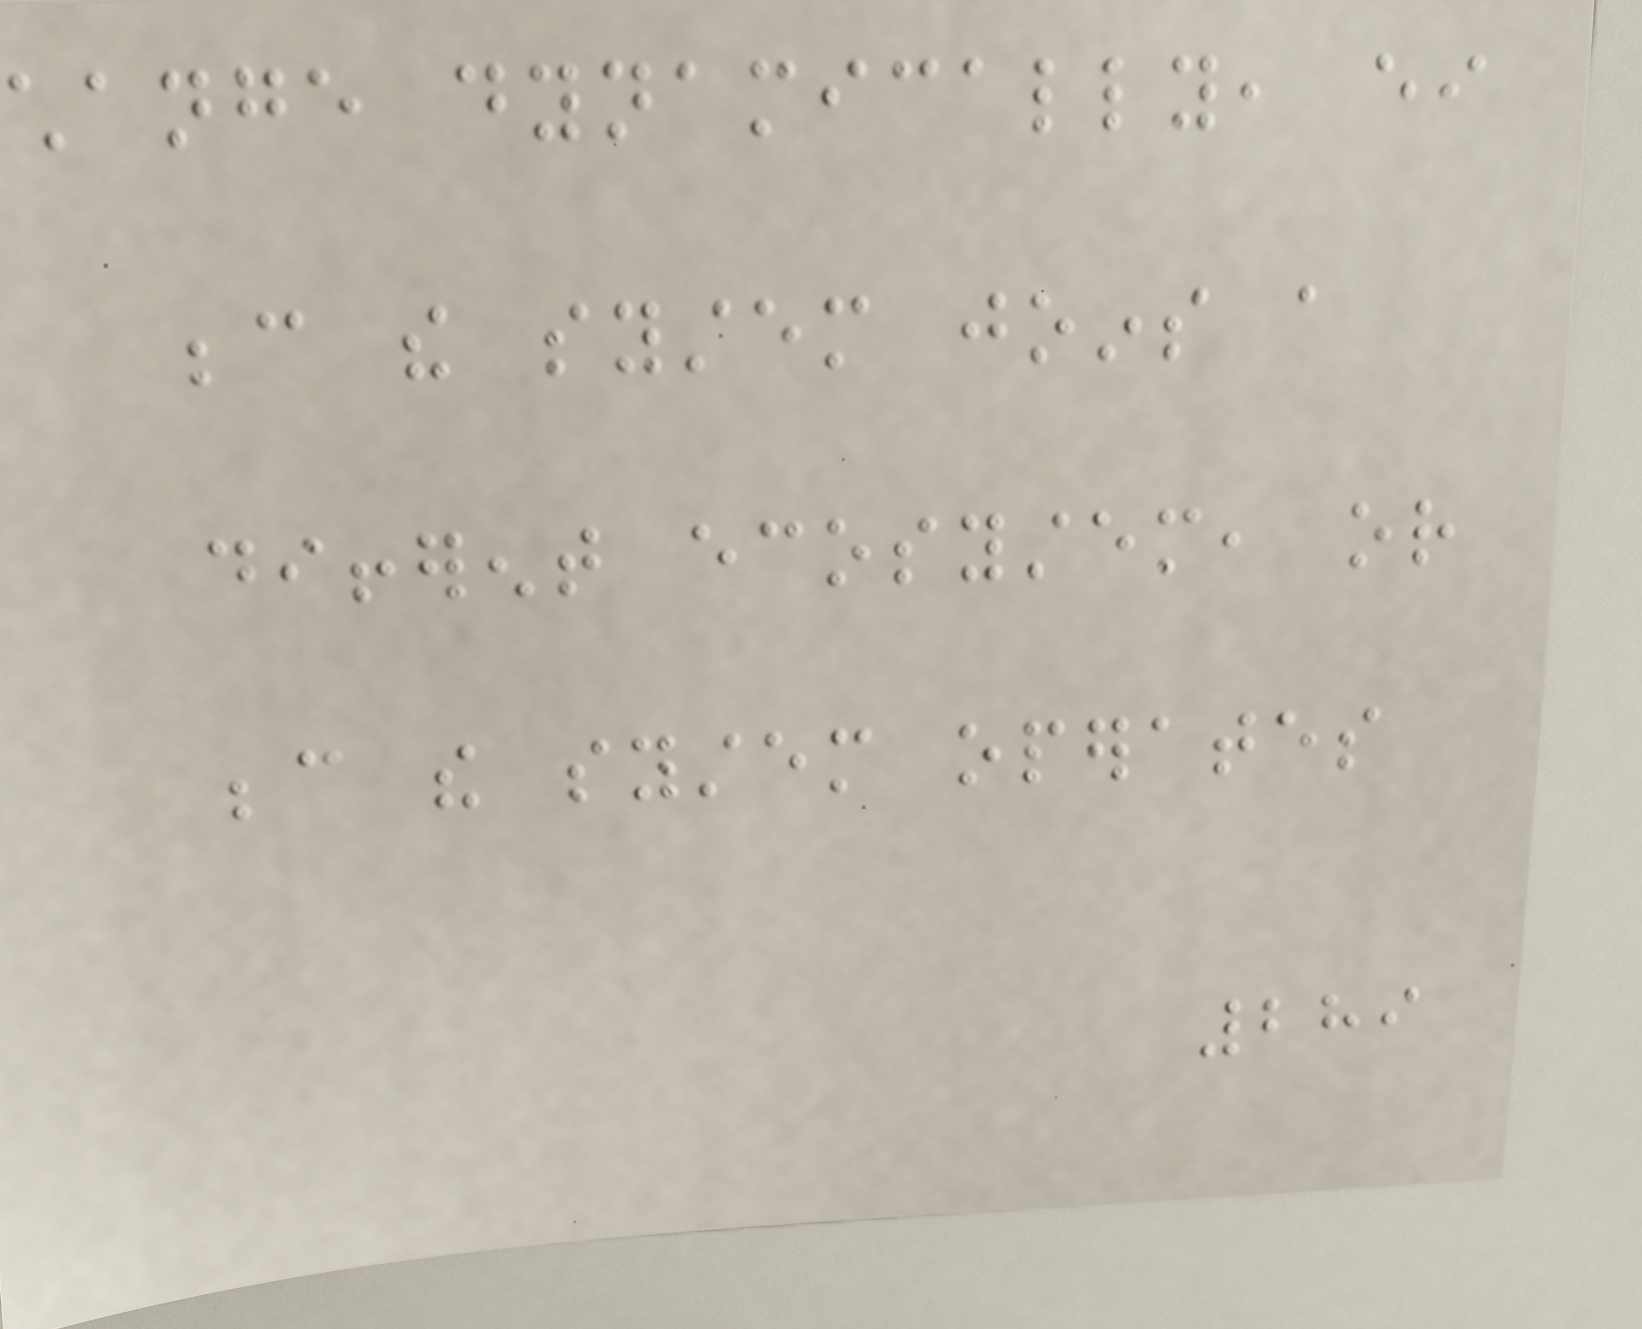change dynamically, either
because the system joins a
different ecosystem, or
because the system operates
289
